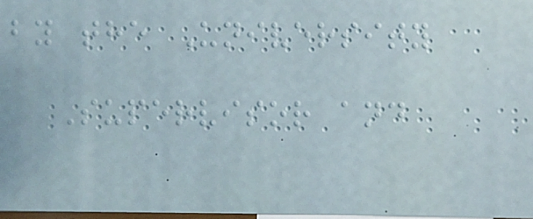by the University
Supervisor and
